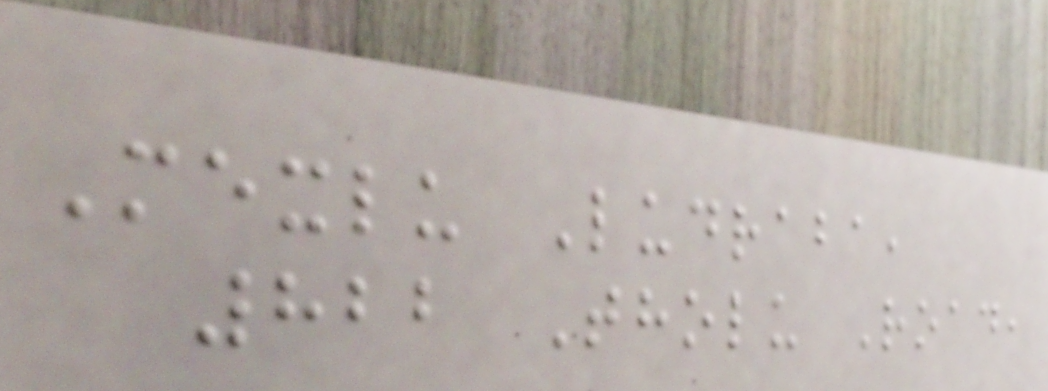Mexlu Ludraba,
822 Tholu Road,
